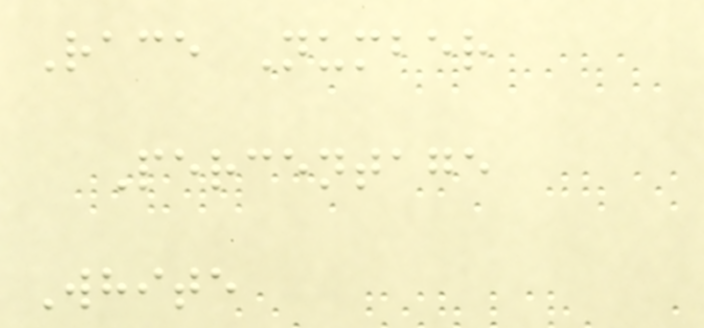Race Number
Percentage
White
